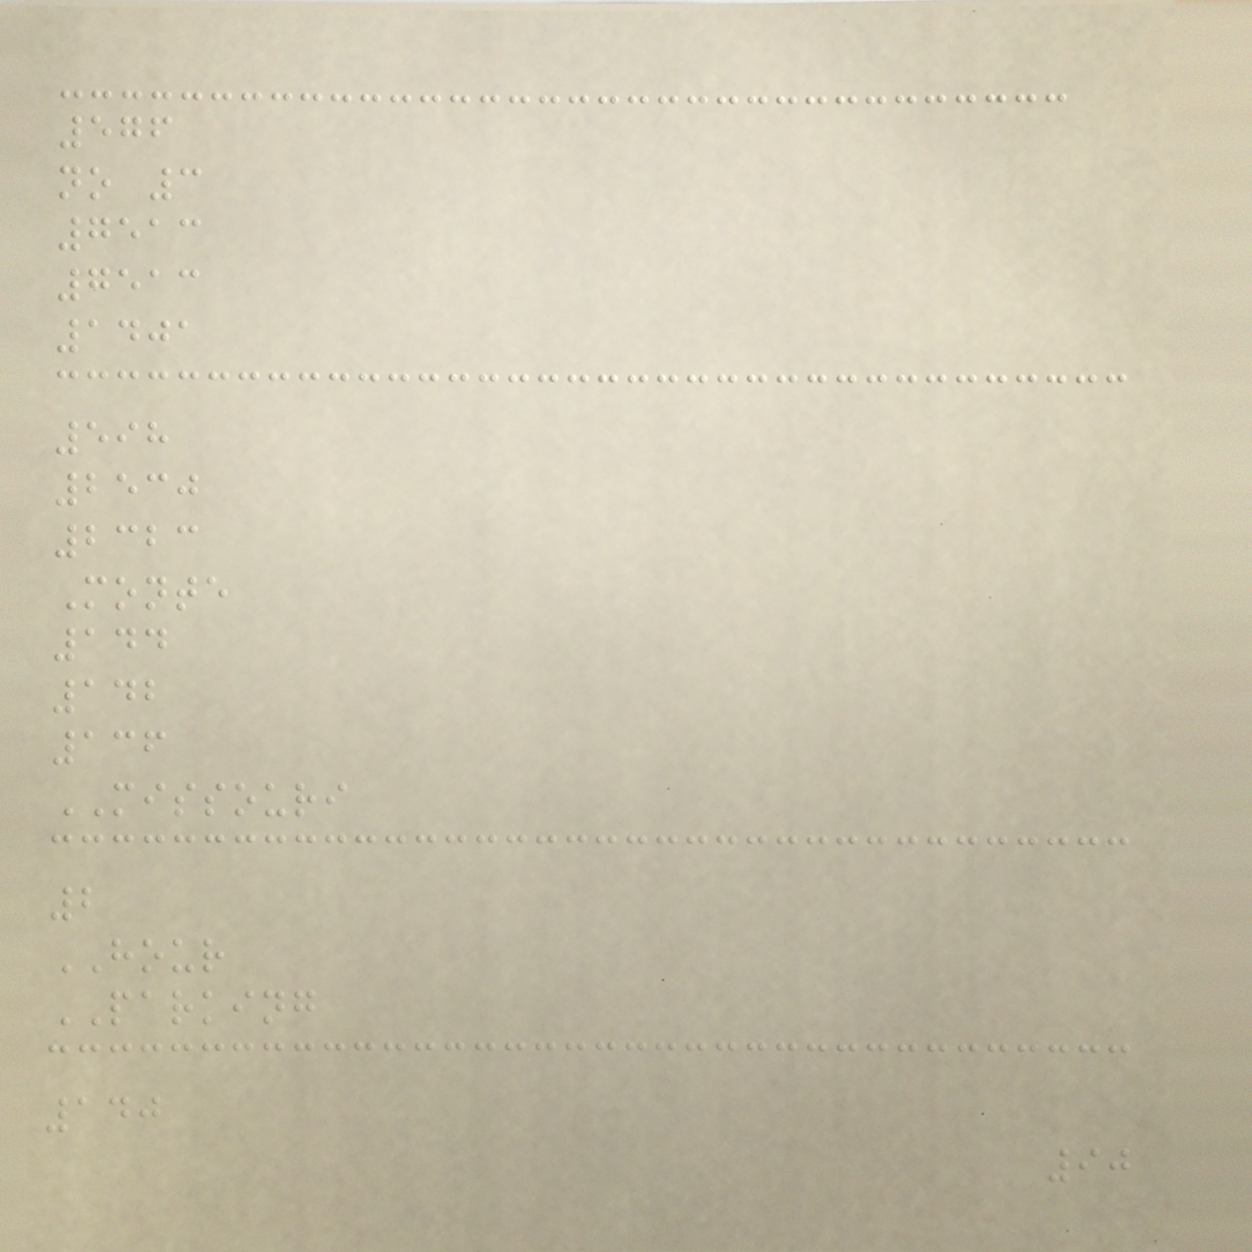576
no 3
7513
7513
1401
598
2530
2323
Monte
144
142
136
MISSOURI
2
HOUR
PARKING
140
90
